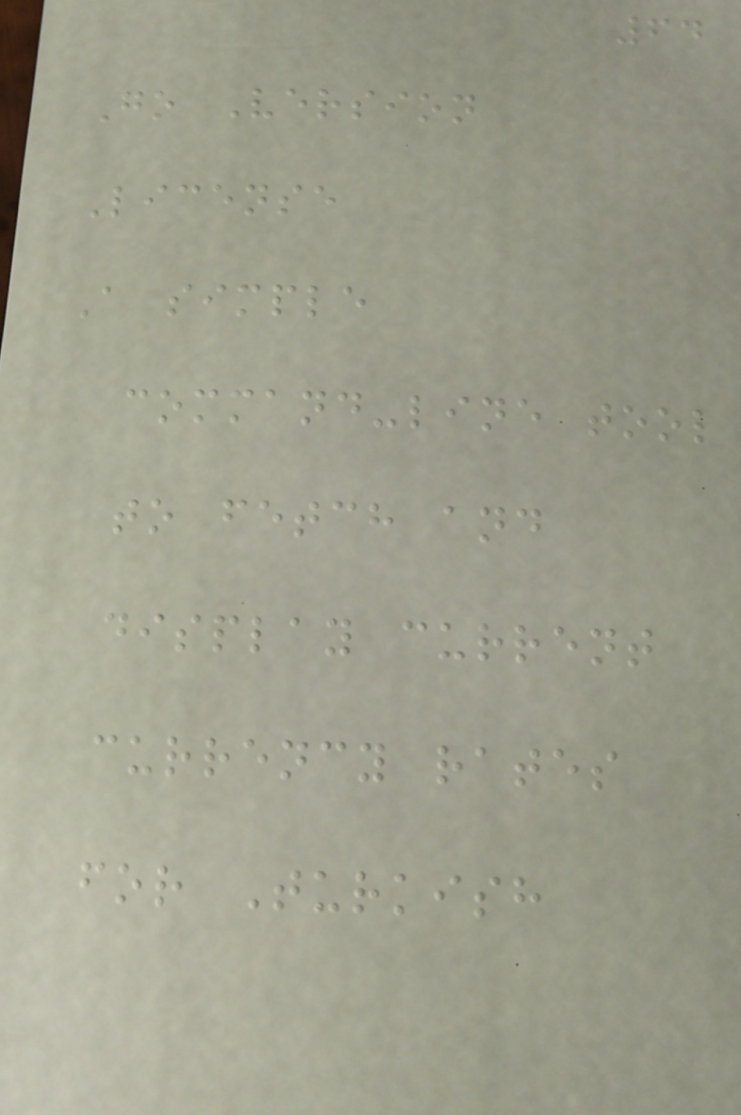64
Go Version
License
A simple
command-line tool
to fetch and
display current
currency rates
for Turkish
